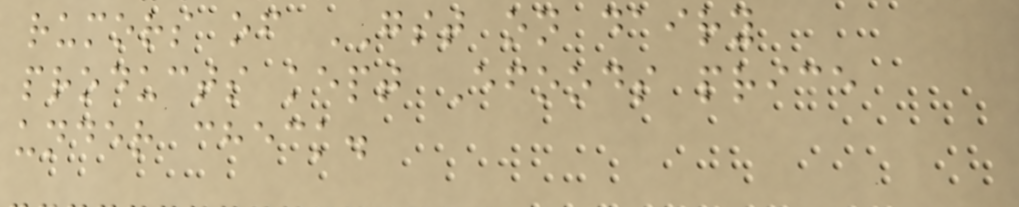rumors of GST on dairy
products kept Efoods price
under check.
